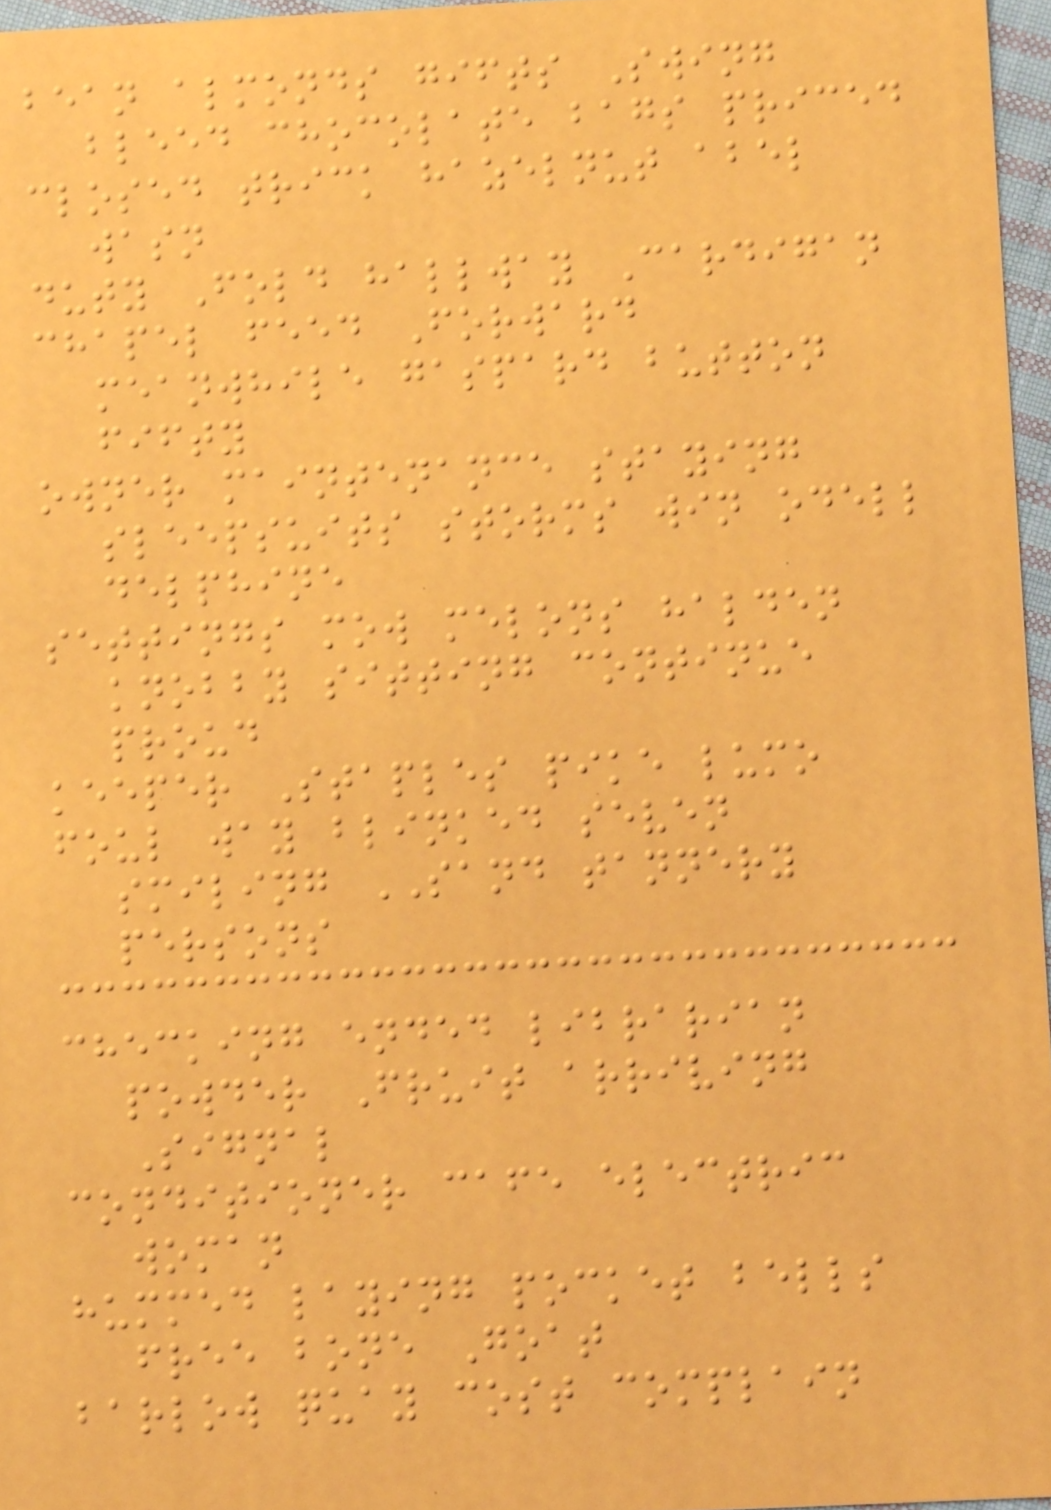bean almonds gifts Swing
bleed chocolate bags priced
closed trick hazelnut abel
wasn
duty Fold hallway Cardigan
chapel feed Forward
meanwhile gaspard button
fifty
owner maintenance staying
sleepsuits storms win odell
delphine
settings mow melons halden
knobby sitting continue
proud
keeper Staples pike lumo
foul way blinked seven
smiling SAND tannery
persons
checking ended librarian
powder Fruit arriving
Signal
conditioner cafe electric
woman
hummed laying pocket bells
free bone Goat
barlow quay cost complain
